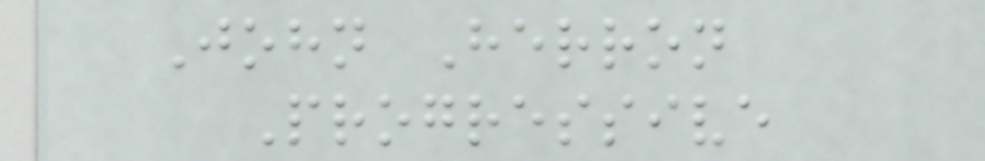John Herron
Progressive
